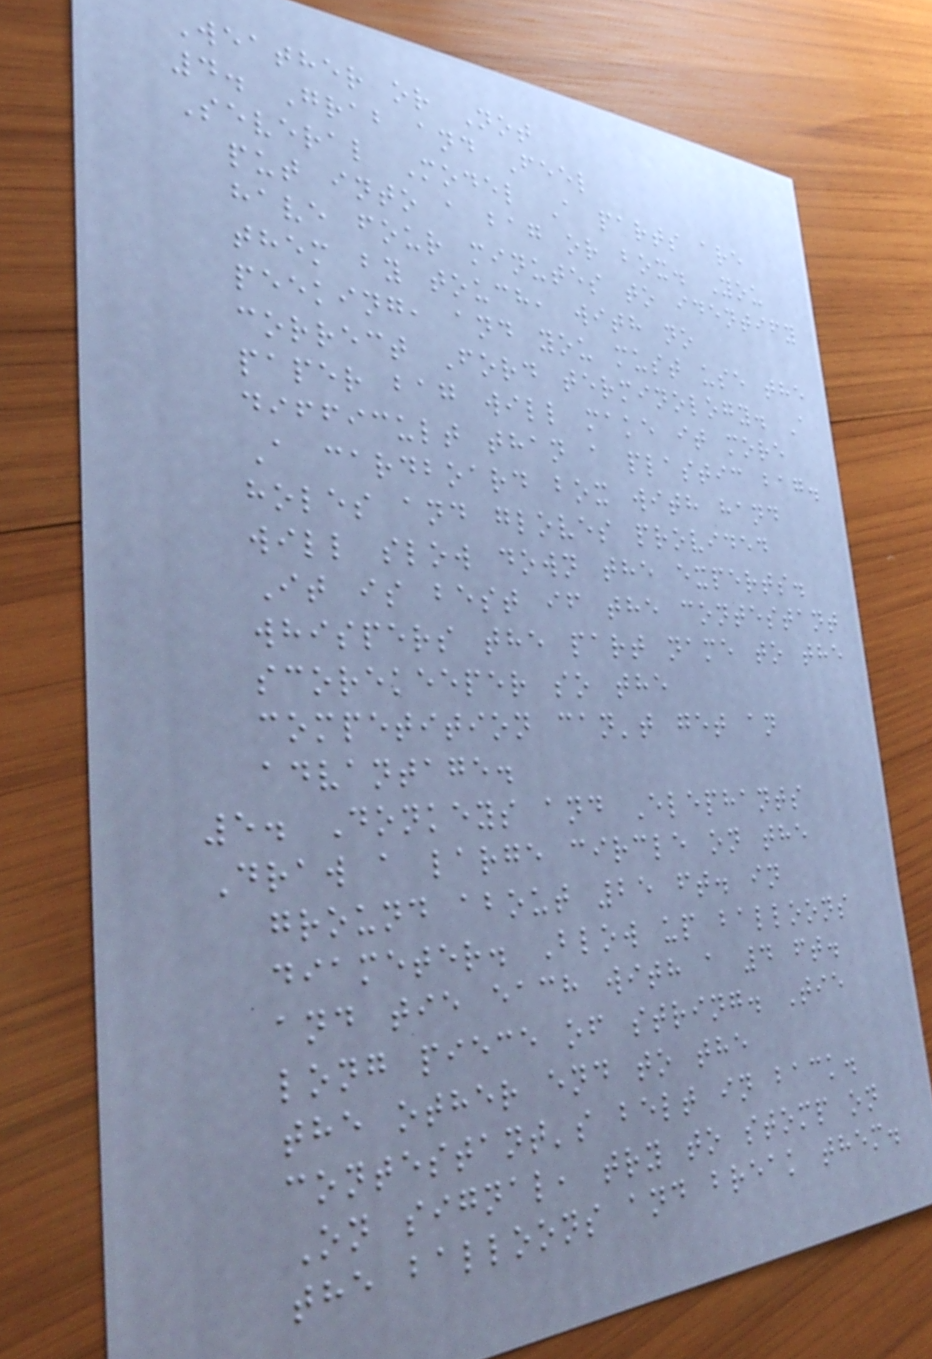Weather or Not
4. Grab and Feel
Several Model A parts are
put into a bag or box. You
have four minutes to identify
them by touch, with no
peeking, and you must use the
correct Ford terminology. A
paper bag will make it more
difficult than a plastic bag.
A cardboard box with hand
holes and gloves provided
will slow down the experts.
It is best if the contestant
whispers the part name to the
scorekeeper so the
competition can't get an
advantage.
5. Donkeys and Elephants
Draw a large circle on the
ground about 25 ft. in
diameter. Blow up balloons
and tie each with a 4 ft.
long piece of string. Tie
the other end to the
contestant's belt in back.
On signal, try to stomp on
the balloons and break them.
